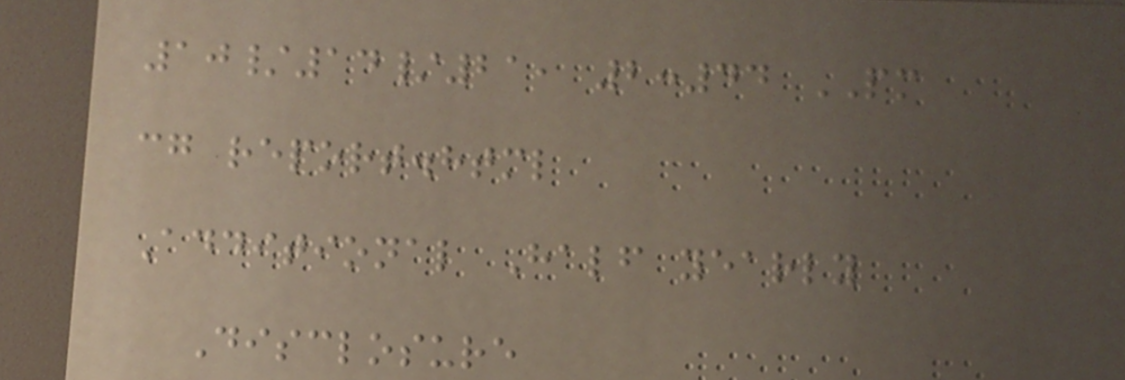10/14/21, 2:44 PM
cg report.html
Additional Half yearly
Disclosure
